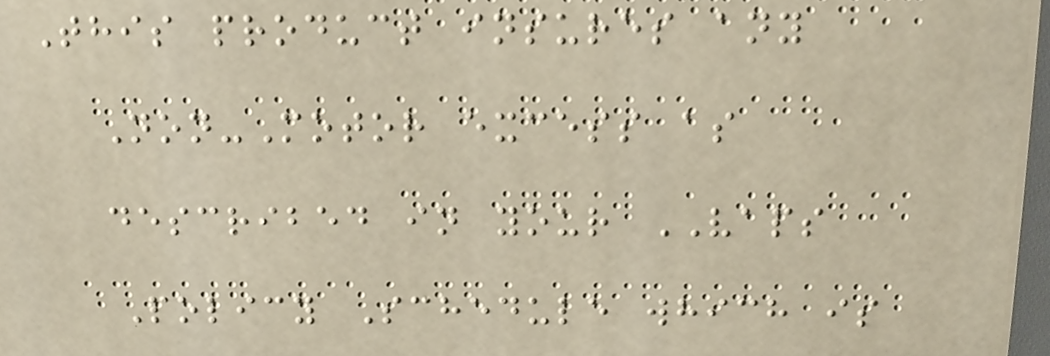This product insures any
Non-Motor excess as
described in your VAPS
Policy Schedule which is
